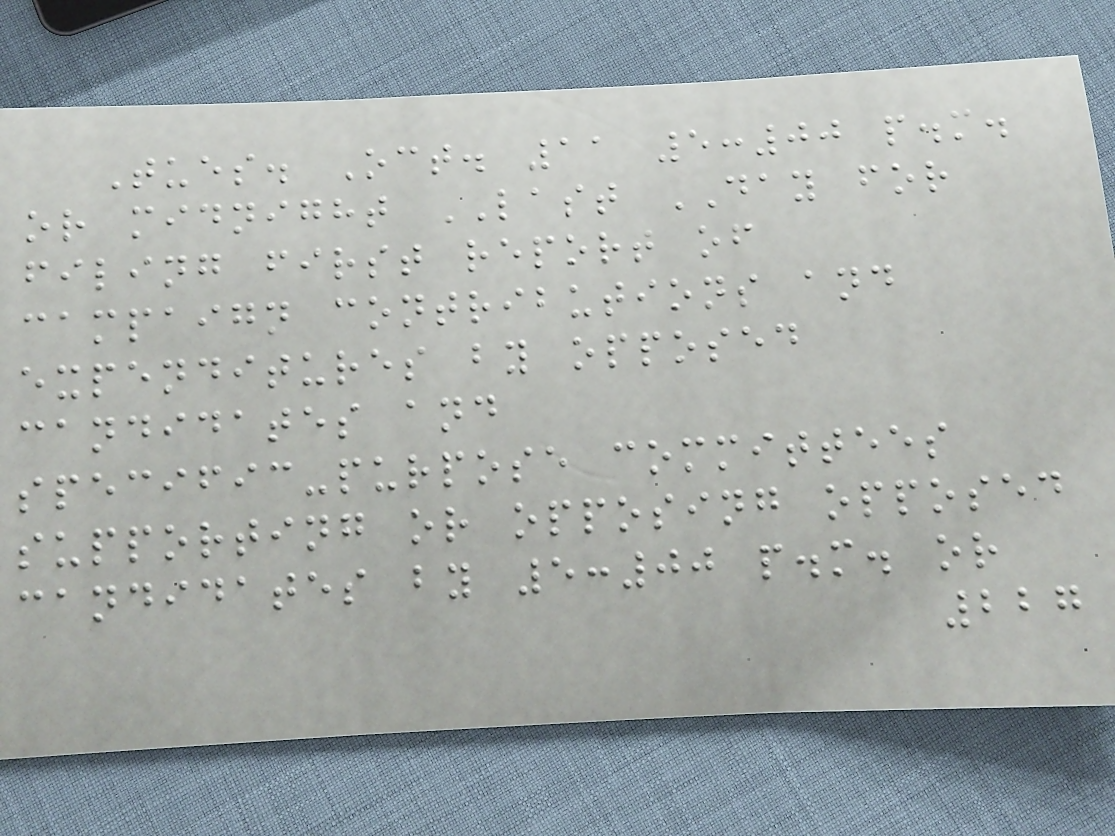Tues. Oct. 11 5:00 p.m.
or midnight LAST DAY for
filing first report of
campaign contributions and
expenditures by opposed
candidates and
specific-purpose committees
supporting or opposing opposed
candidates by 5:00 p.m. or
227
